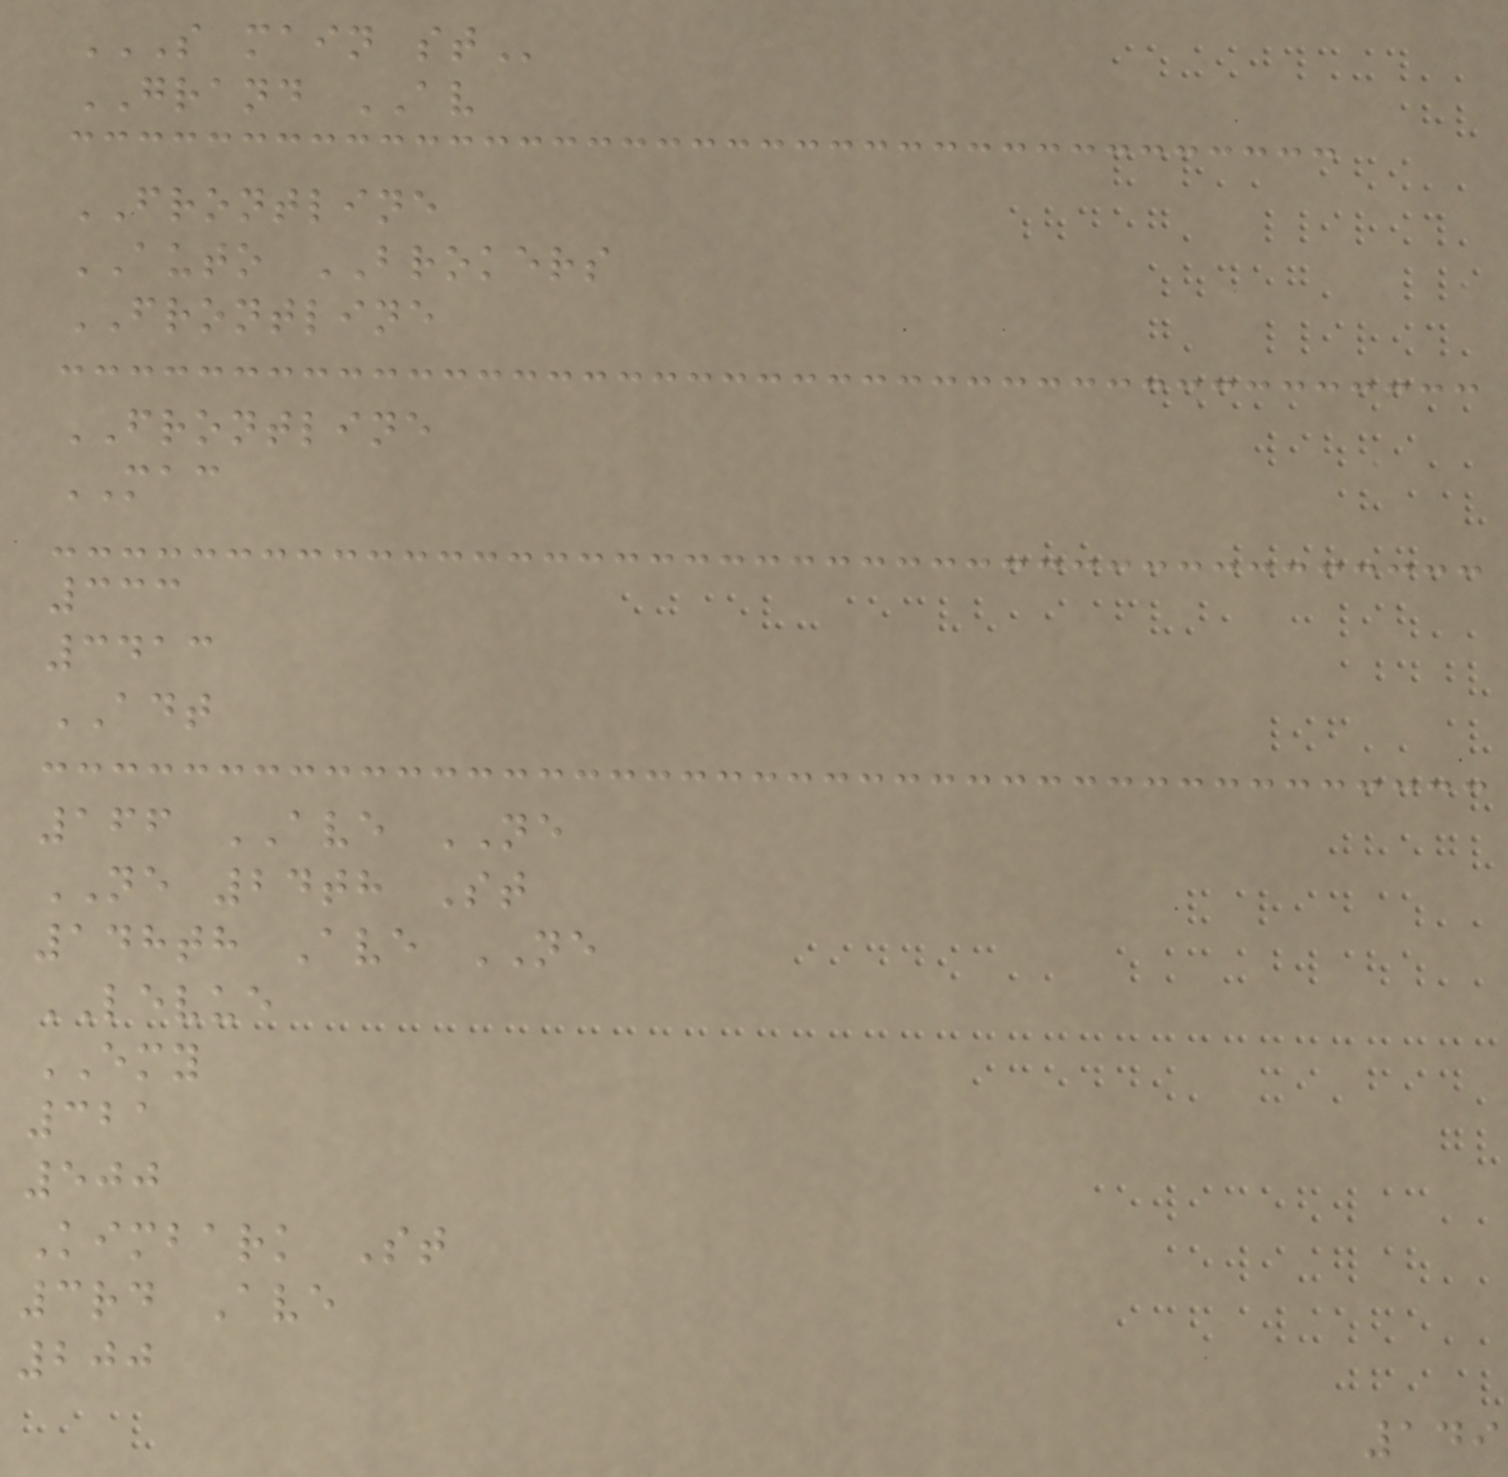S MAIN ST
GRAND AV
FRONTLINE
AUTO BROKERS
FRONTLINE
FRONTLINE
MAC
333
3413
ADT
166 AVE NE
NE 24th St
148th Ave NE
LEVUE
EMY
321
500
Kimbark St
3rd Ave
200
149
